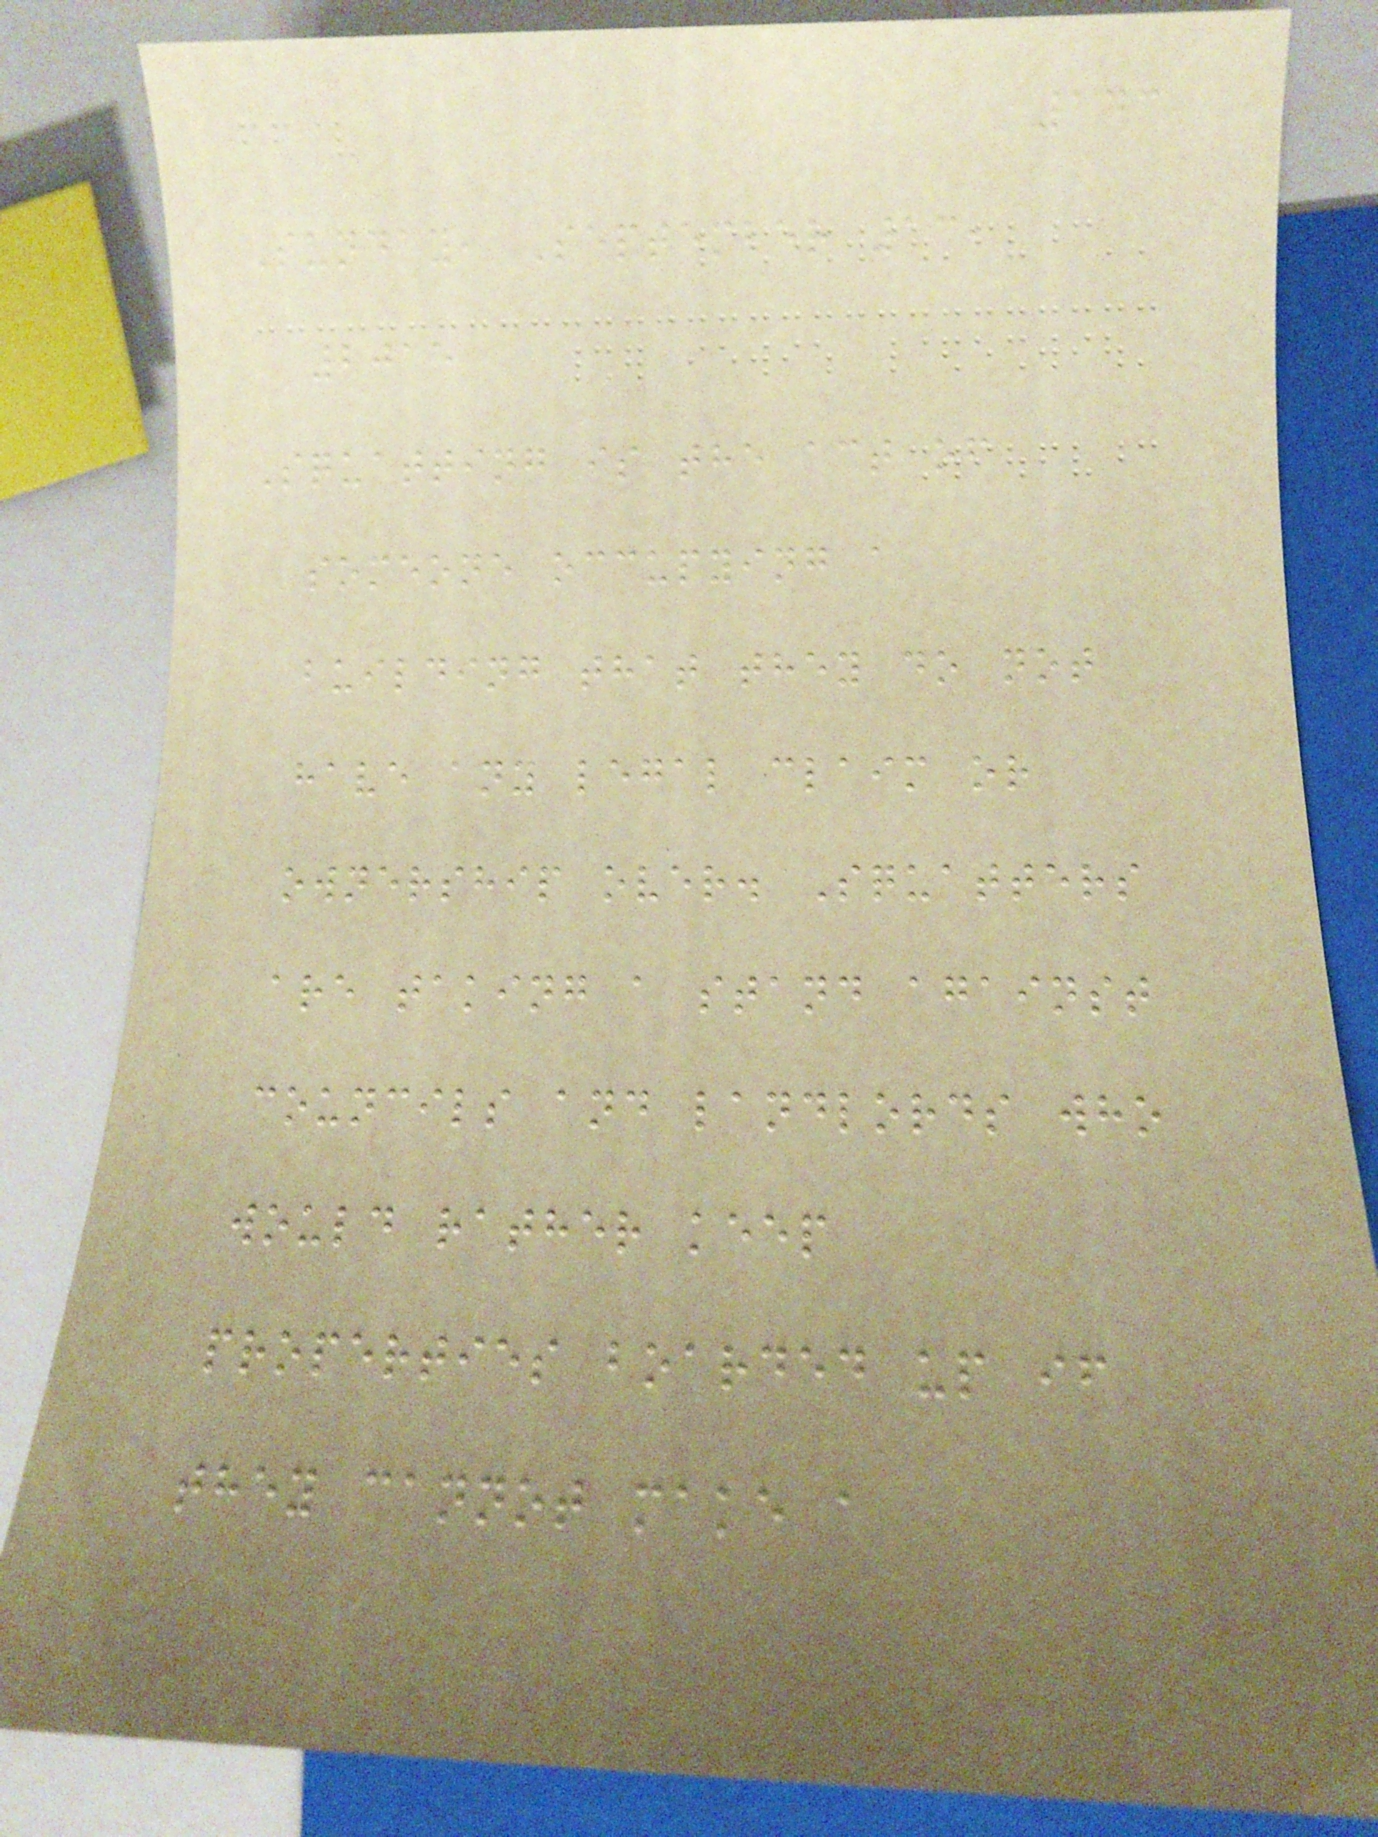143
Sunday, September 13,
2015
Squatting is the act of
someone occupying a
building that they do not
have any legal claim or
ownership over. Squatters
are taking a stand against
councils and landlords who
would rather keep
properties boarded up if
they cannot make a
